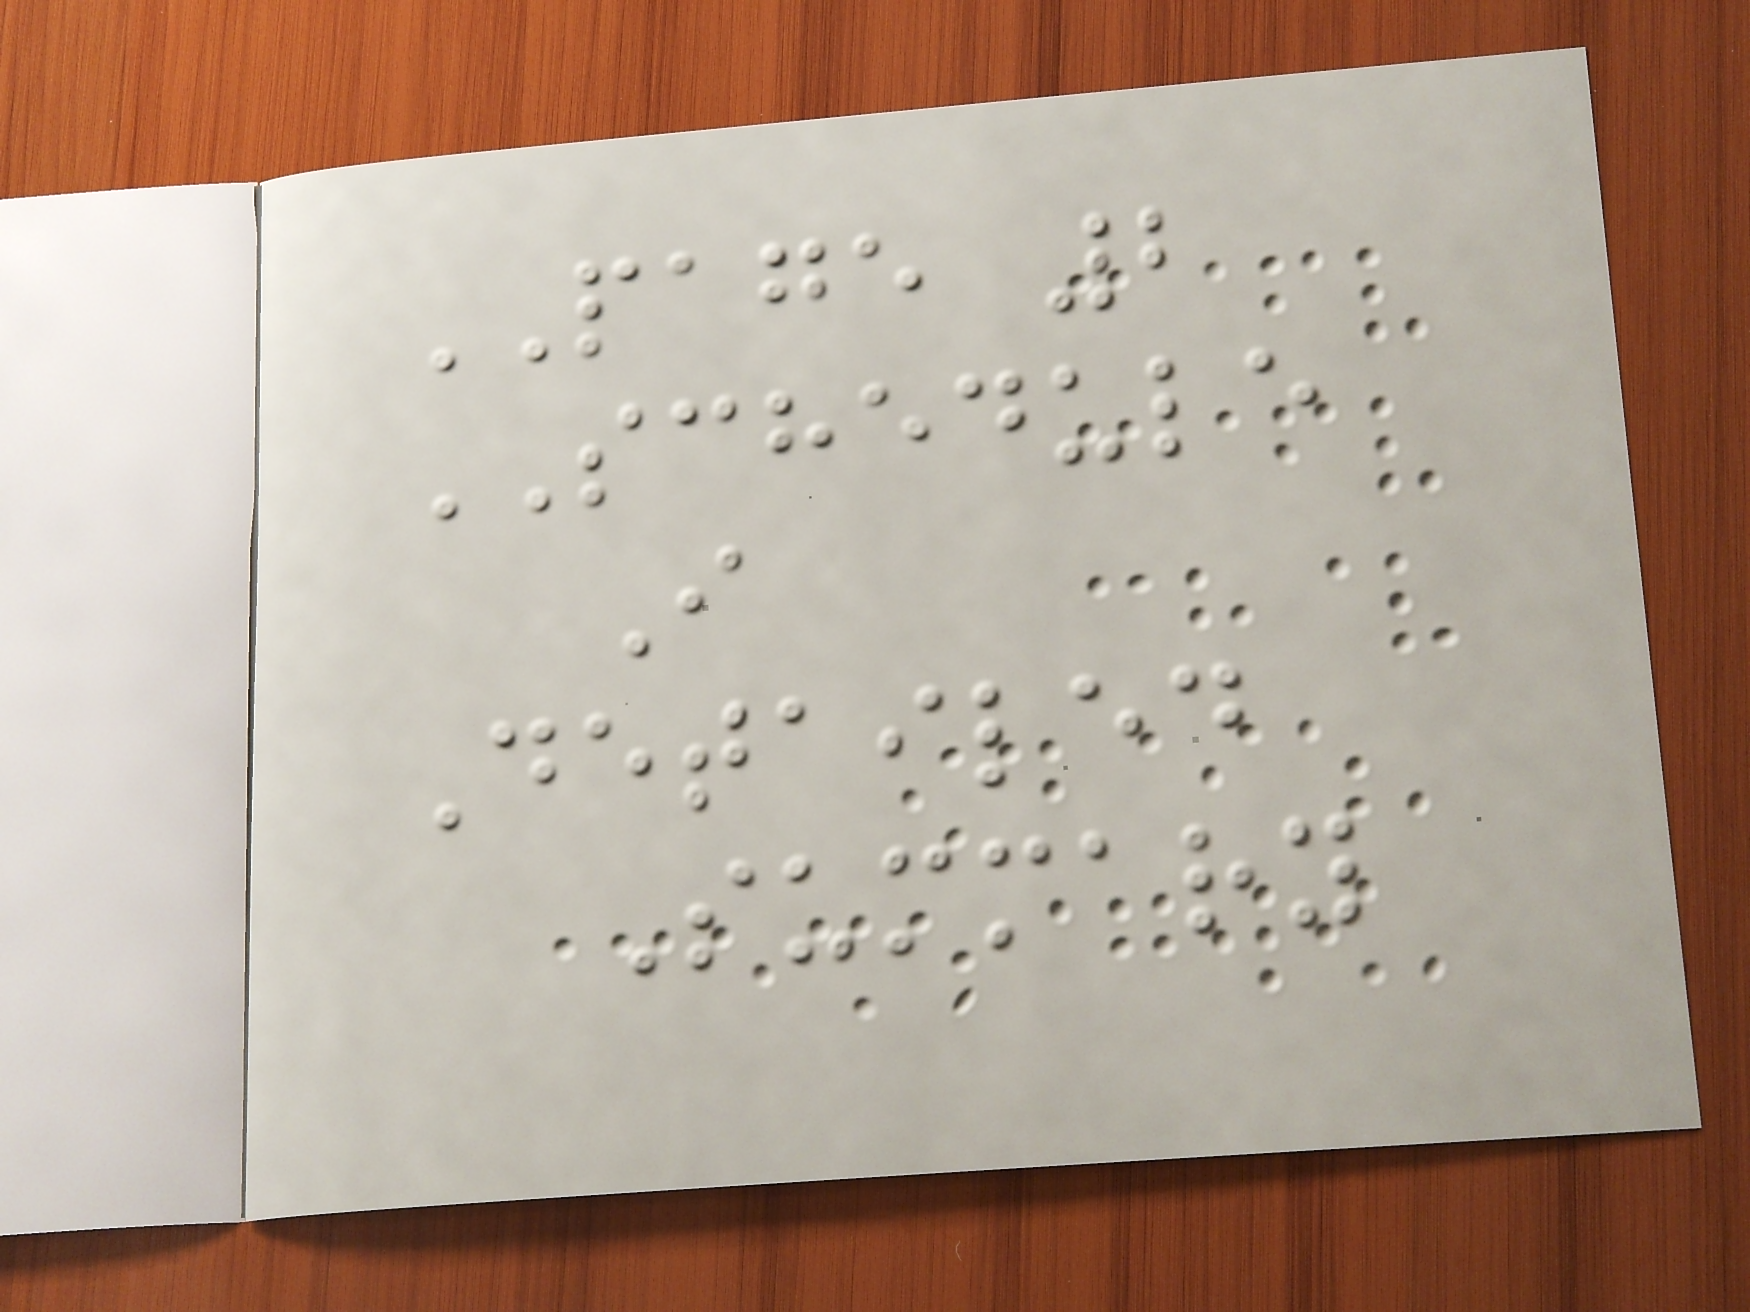PAGE 2
SCHEDULE
I
Detailed
Summary
